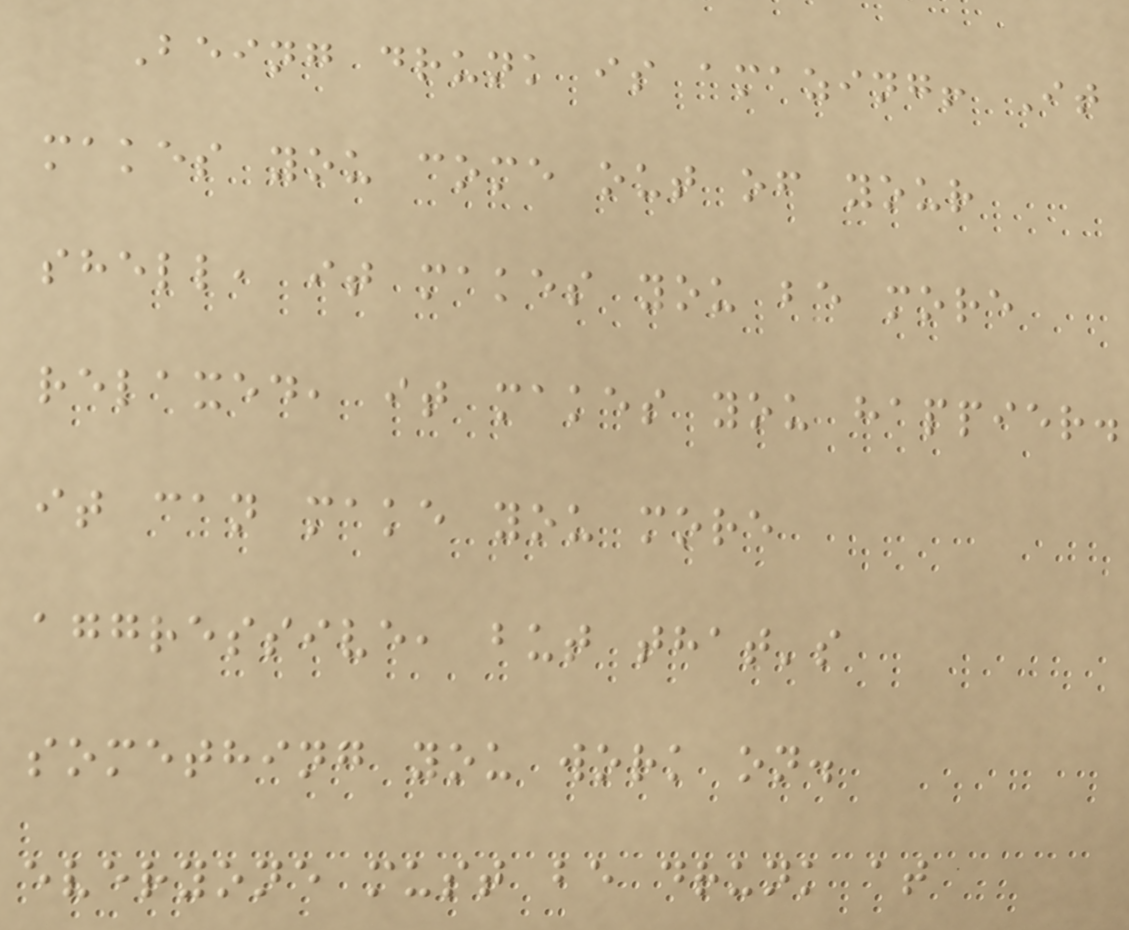Being drunk is amazing! It
makes you come out of your
shell, it makes you be more
relaxed, it makes you happier.
it can make you more
aggressive, but that's
something you work on.
everyone must be drunk at
